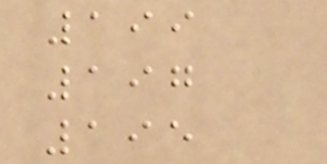199
197
195
